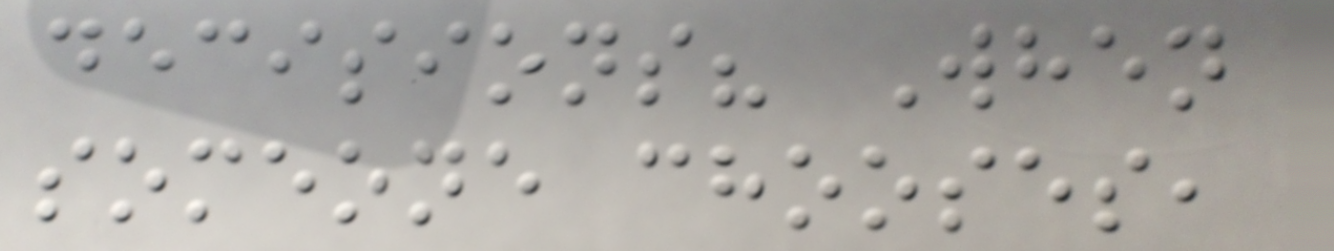decisions? When
someone chooses,
